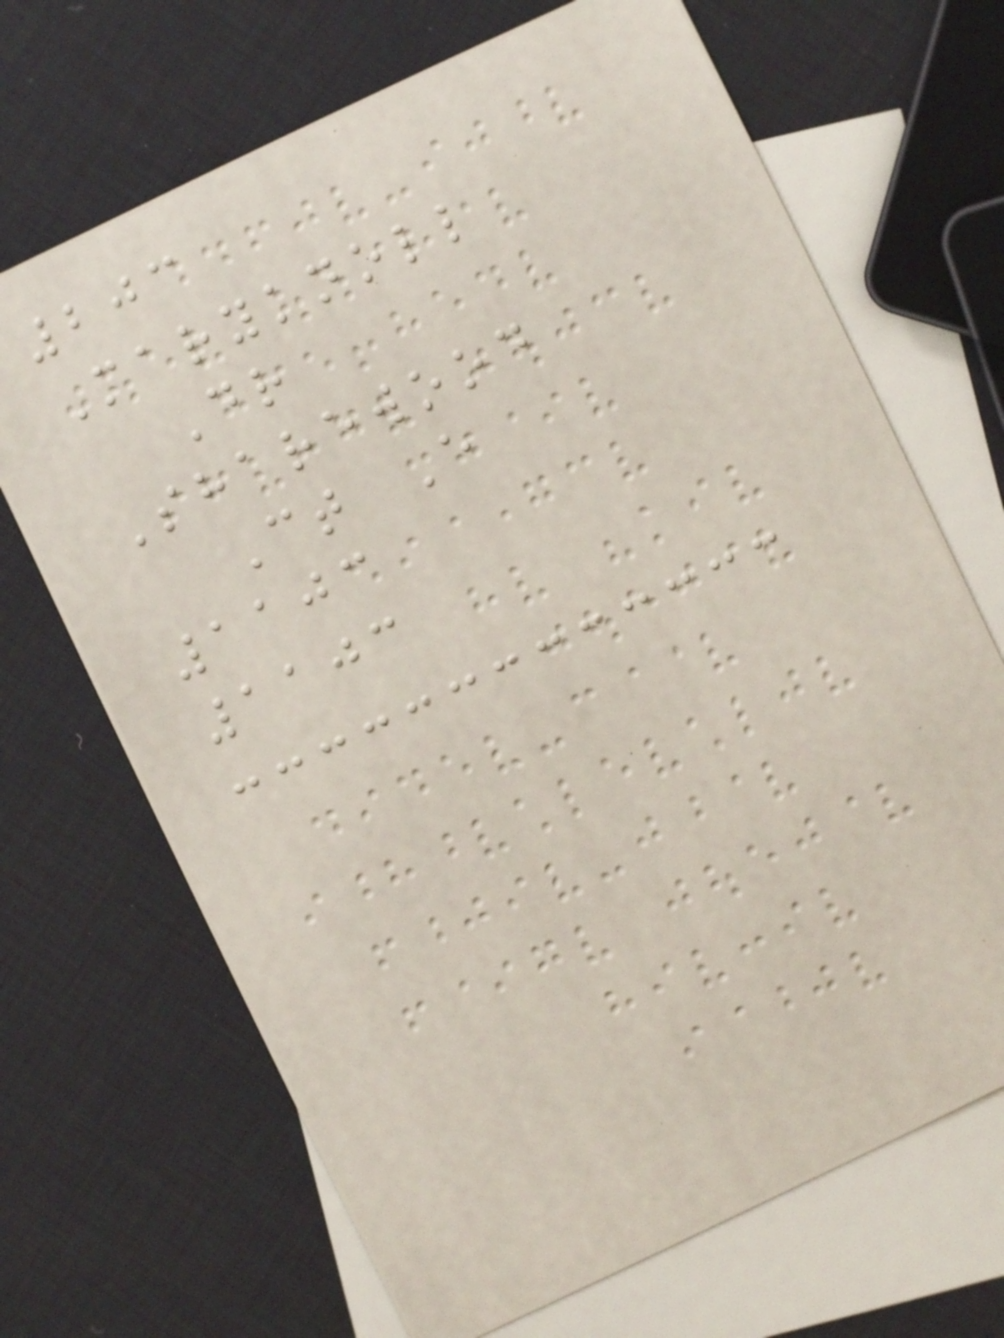203
Maryknoll
Dr
Sharewood
Ct E
1103
1103
